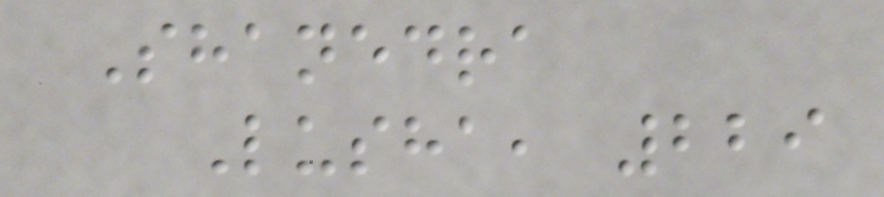Shanedra
Lusha, 229
